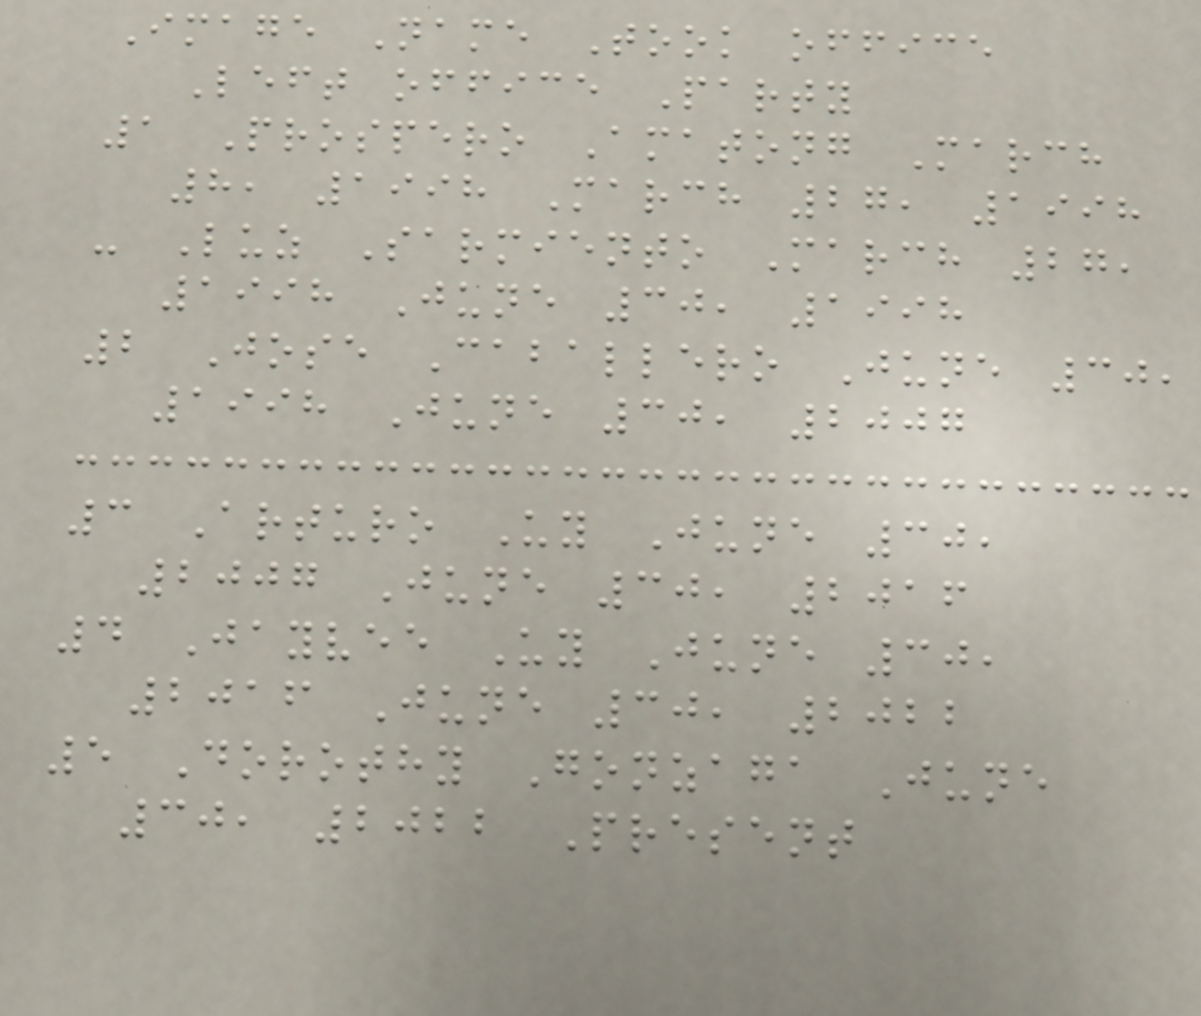Image Name Took office
Left office Party
1 Prospero Amatong March
8, 1998 March 27, 1998
- Luz Sarmiento March 27,
1998 June 30, 1998
2 Jose Caballero June 30,
1998 June 30, 2007
3 Arturo Uy June 30,
2007 June 30, 2016
4 Jayvee Uy June 30,
2016 June 30, 2022
5 Dorothy Gonzaga June
30, 2022 Present
